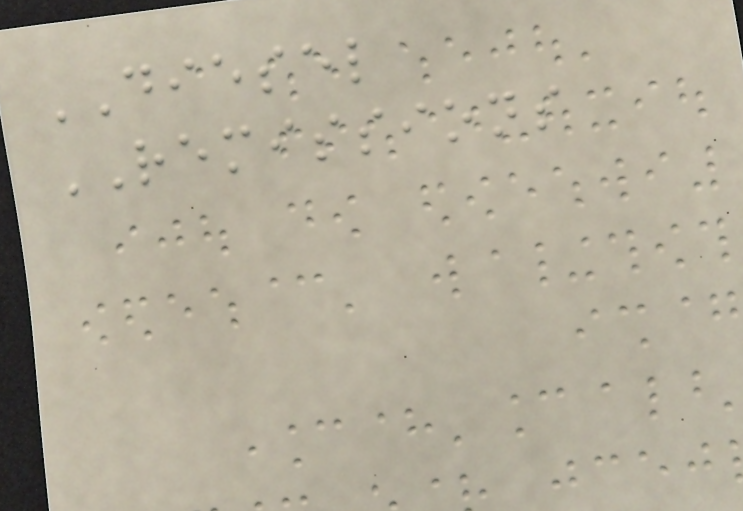DIESEL
REMISSIONS
